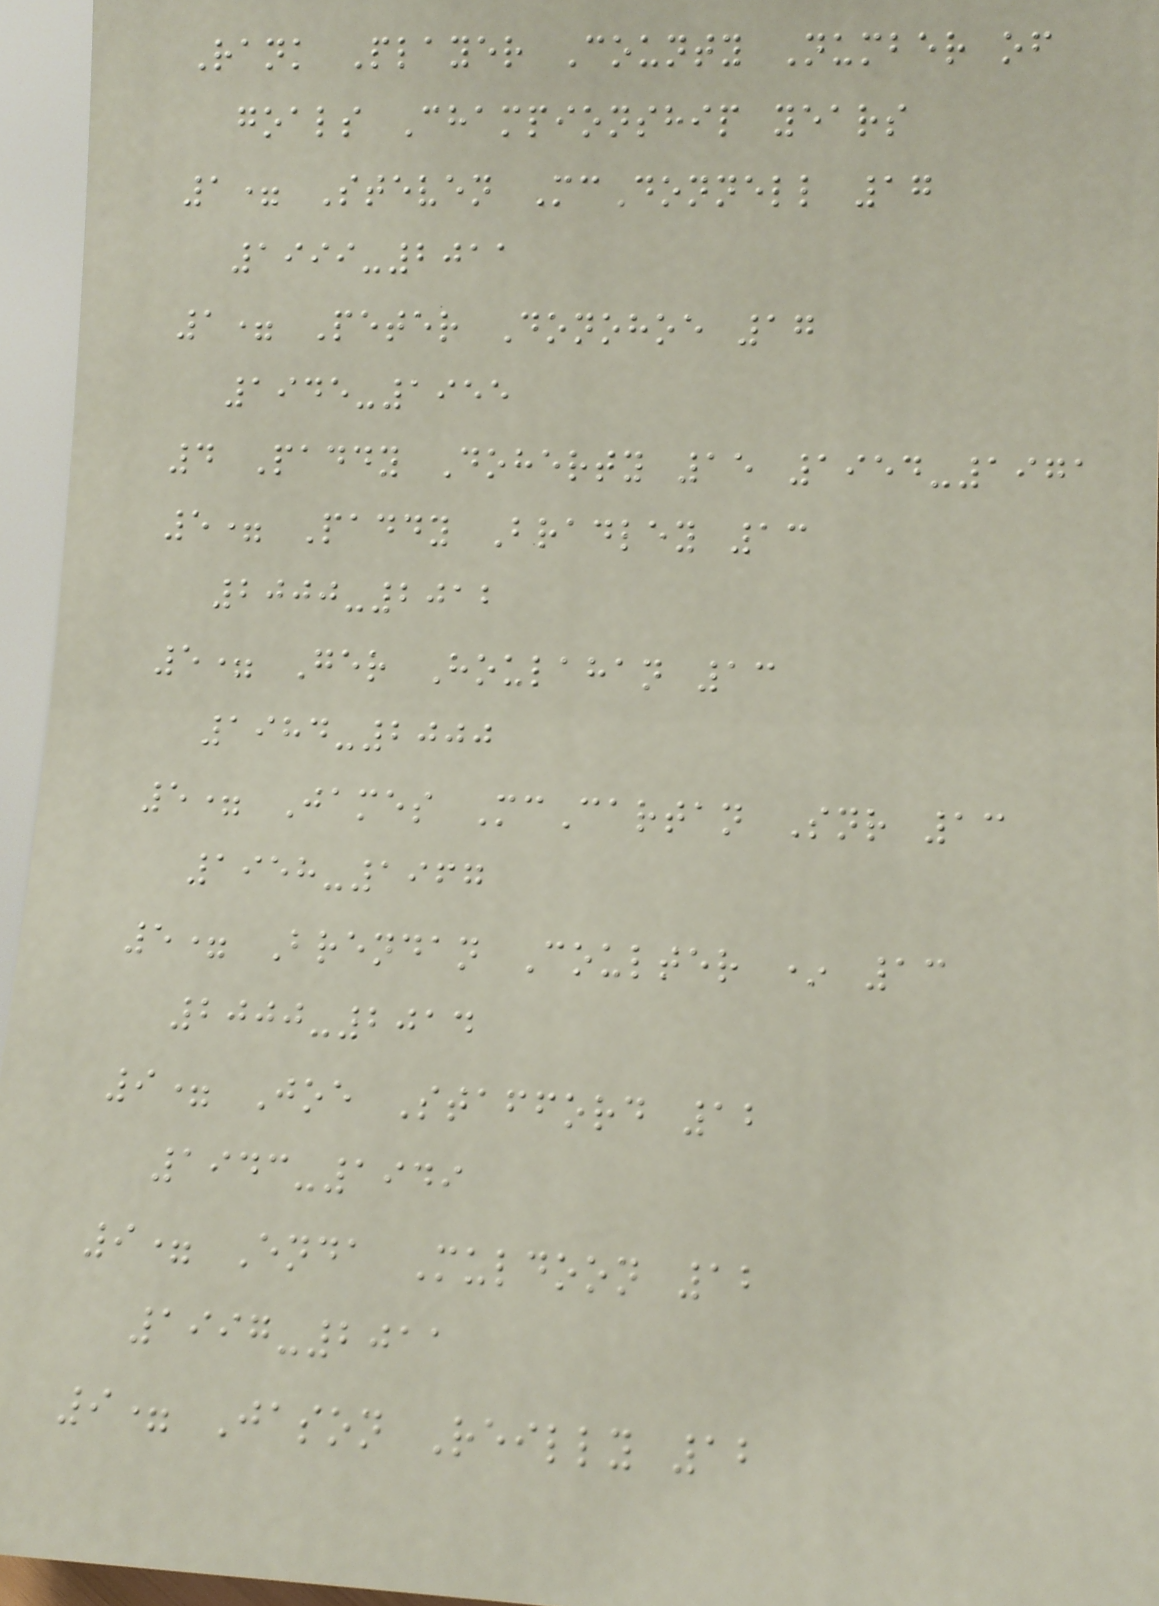Rank Player County Number of
goals Championship years
1= Steven McDonnell 17
1999-2011
1= Peter Donohoe 17
1945-1955
4 Paddy Doherty 15 1954-1971
5= Paddy Bradley 13
2000-2012
5= Ger Houlahan 13
1984-2000
5= James McCartan Snr 13
1958-1967
5= Brendan Coulter * 13
2000-2014
9= Joe Stafford 12
1943-1949
9= Enda Muldoon 12
1997-2011
9= Jason Reilly 12
